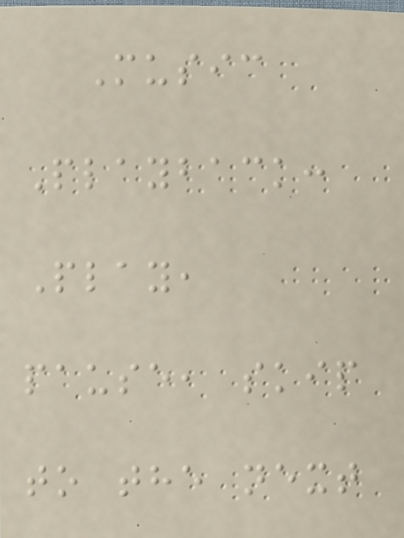Music
Playback:
Play,
pause, skip
to the next
